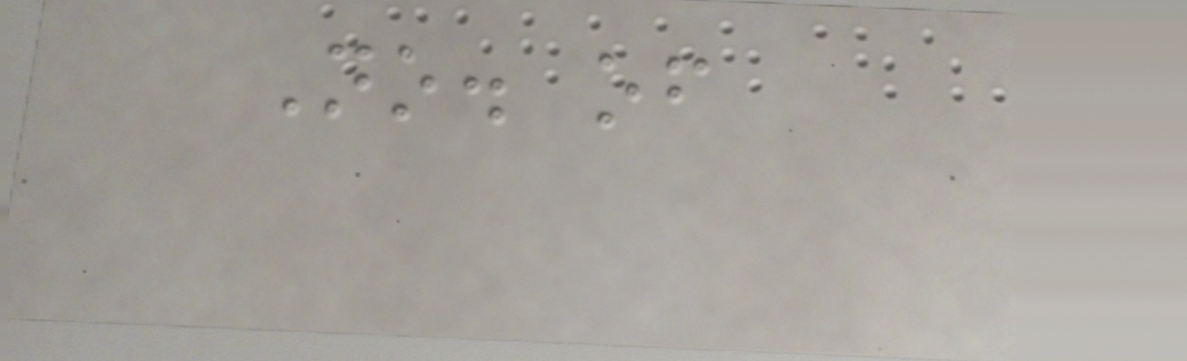No. of
